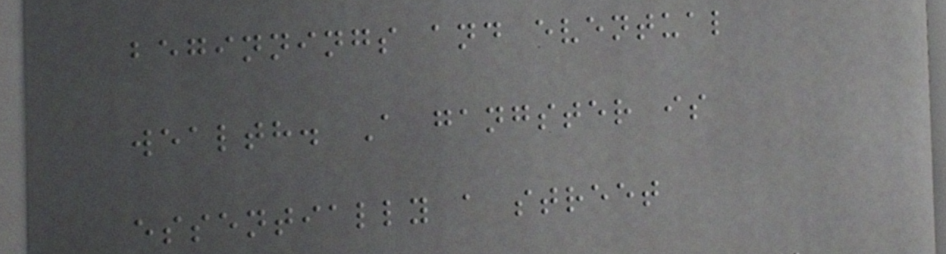beginnings and eventual
wealth. A gangster is
essentially a street
